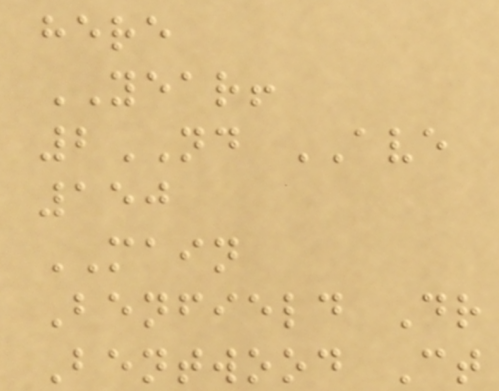here
YEAR!
2ND AVE
150
MAIN
Benfield Dr
Bentwood Ct
